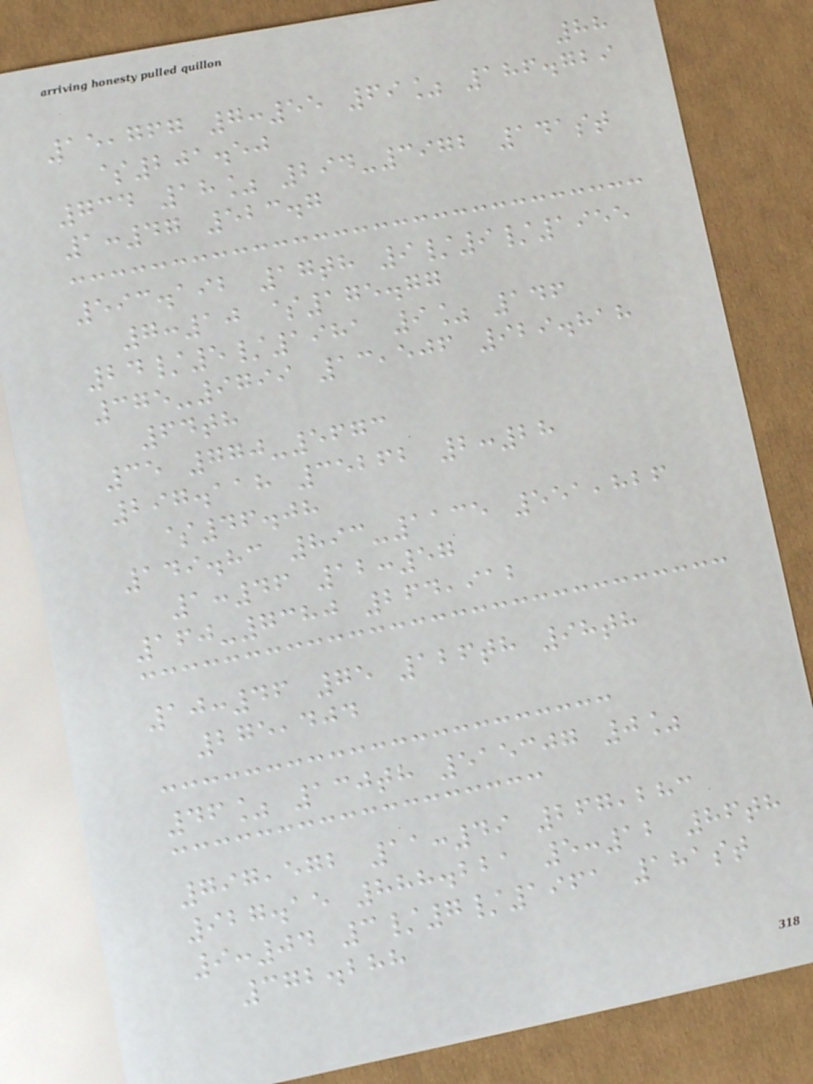88
15,767 7:55 69% 186.729
$201.50
734 18% 294-3972 141st
1:47 523.7
593.192 17th 9/9/1955
7:10 $175.77
24/5/1981 9% 146
375-9799 13,506 929.818
64th
35 770-5673
297.118 35262 2:28
$46.08
149.83 893-1135 551,826
1:46 12:57
160-7380 264,912
10:46 75 126th 98th
275,404
46% 130th 515307 0%
797,572 11:49 267,283
927.15 888.221 5:12 86th
9:04 3/7/1961 181st
372.288
